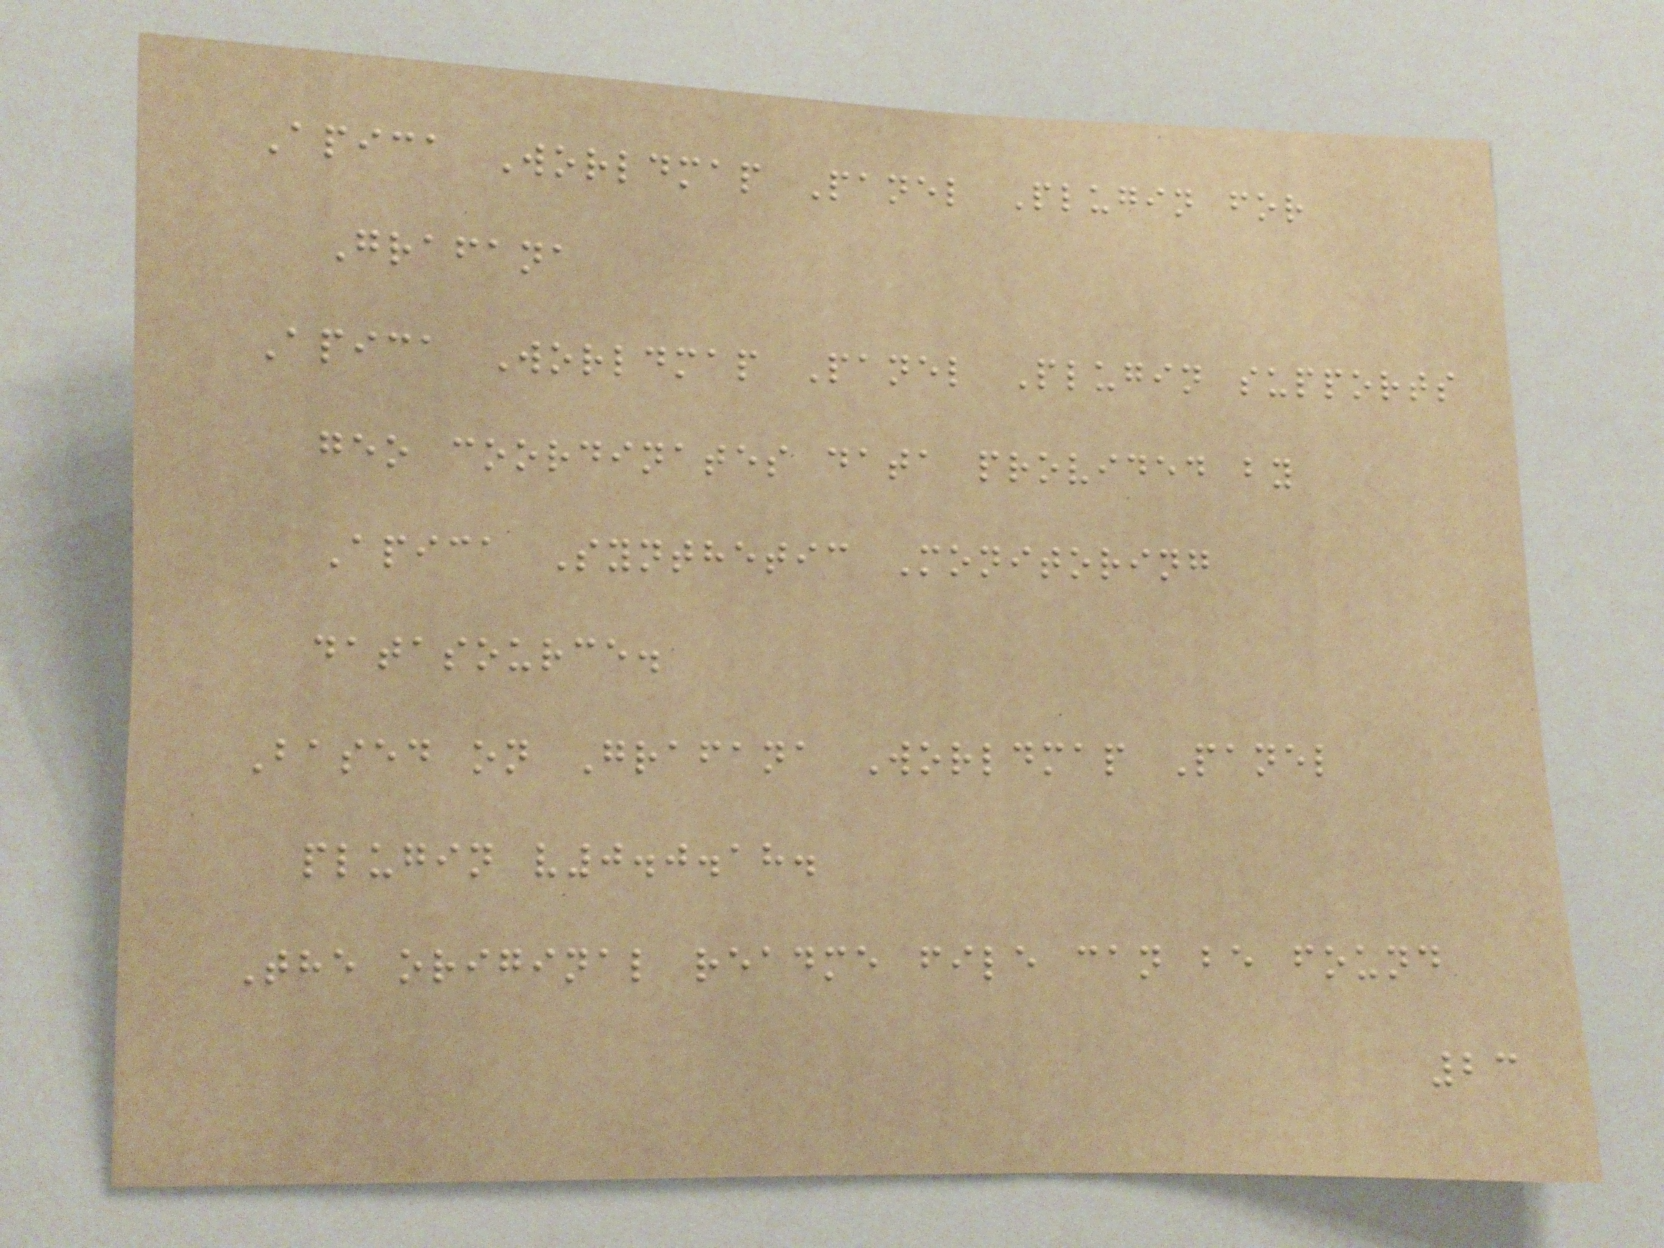Apica Worldmap Panel Plugin for
Grafana
Apica Worldmap Panel Plugin supports
geo coordinates data provided by
Apica Synthetic Monitoring
datasource.
Based on Grafana Worldmap Panel
plugin v0.0.18.
The original readme file can be found
23
